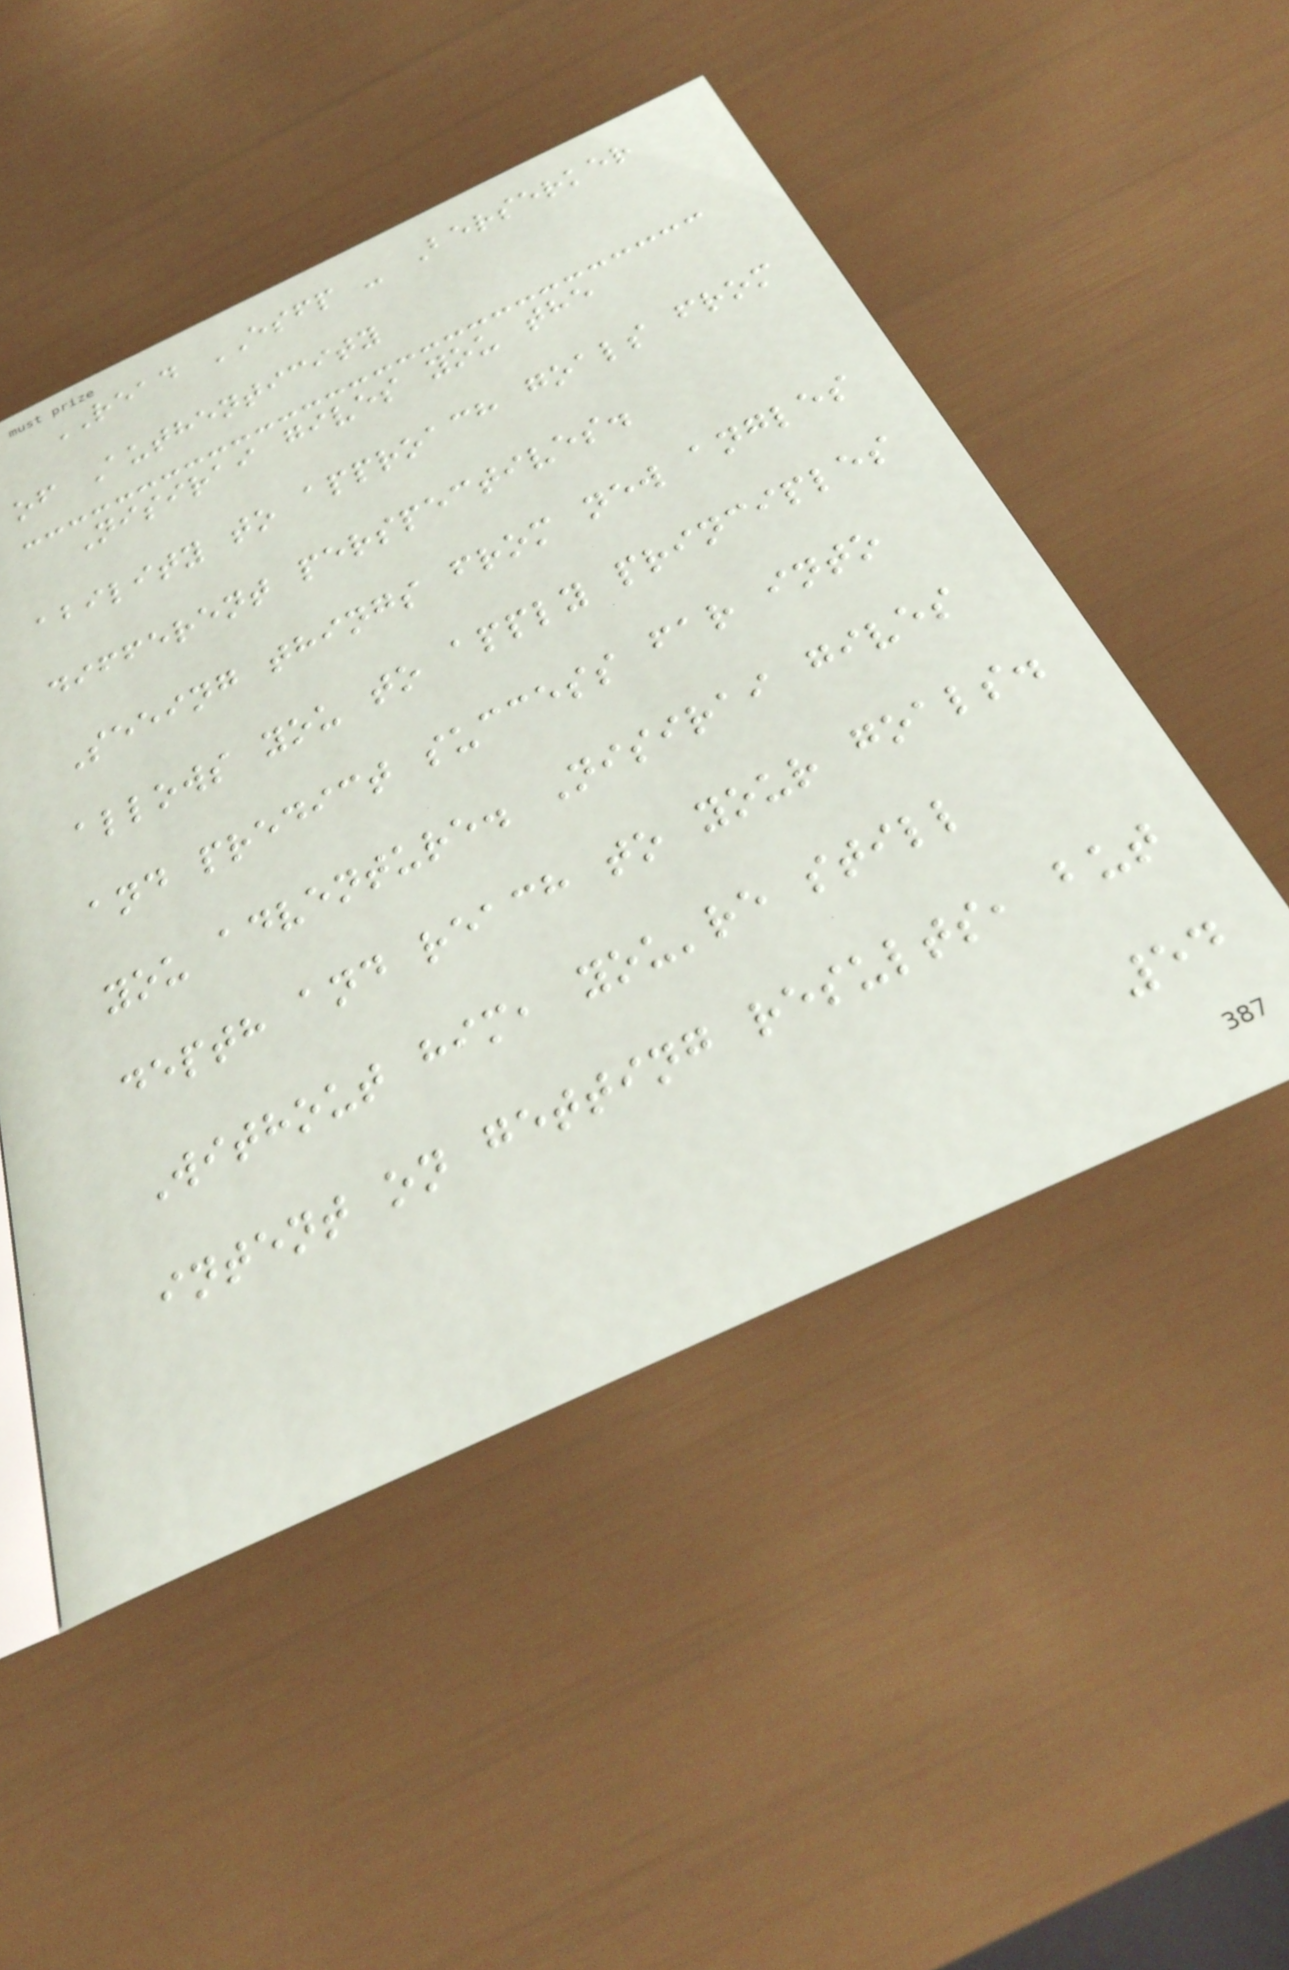READ ESFP - Berserker
of Authenticity
Nisirai gives you the
ability to approach goals from
different perspectives.
Seeing things from new angles
allows you to apply principles
and predict success far into
you adventure. Nisirai gives
depth and reach to your goals.
Without him, you're still
intent on getting results, but
54
